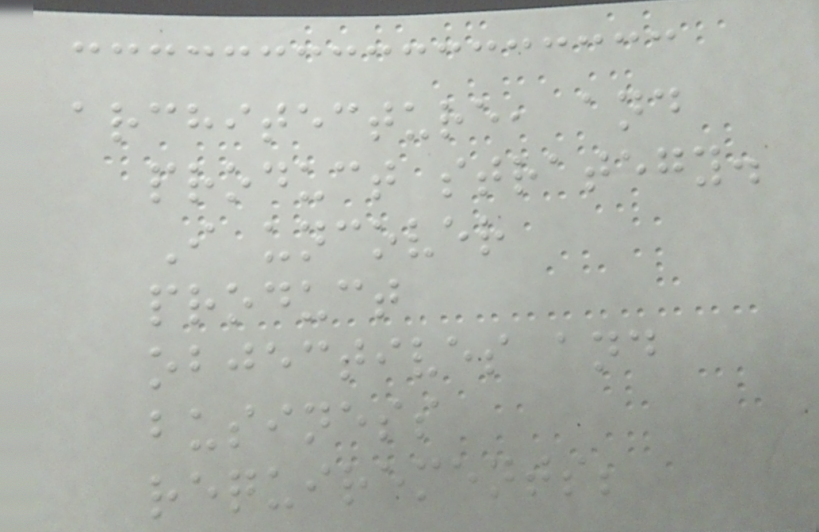architecture, and
product strategy.
I uncover
product
objectives and
business
requirements;
